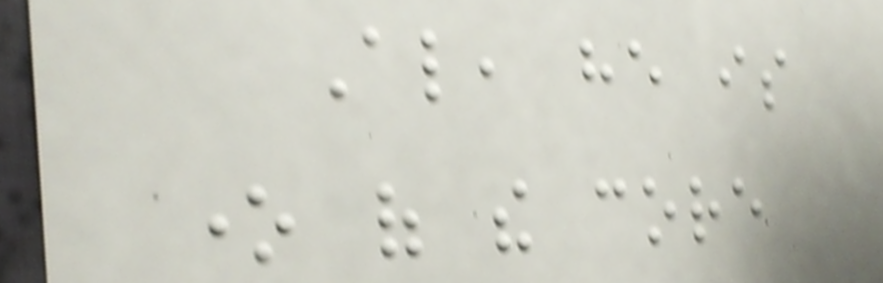Also, he is
one of the core
